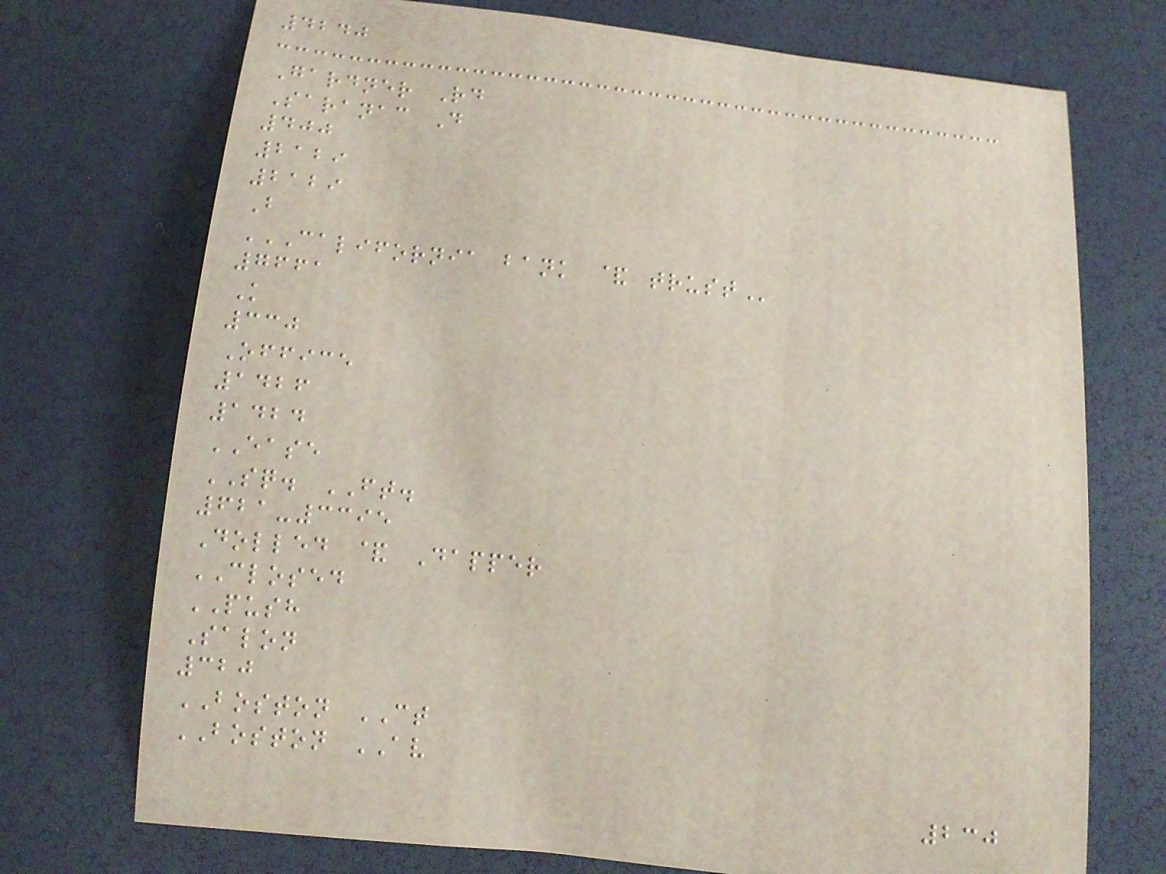4240
Gardner Rd
Saranac D
400
2129
2129
B
CALIFORNIA BANK & TRUST
7661
K
330
Office
1426
1424
EASE
SQ. FT.
621-3395
Dolled & Dapper
CLOSED
PUSH
Salon
320
BOSTON CT
BOSTON AV
230
